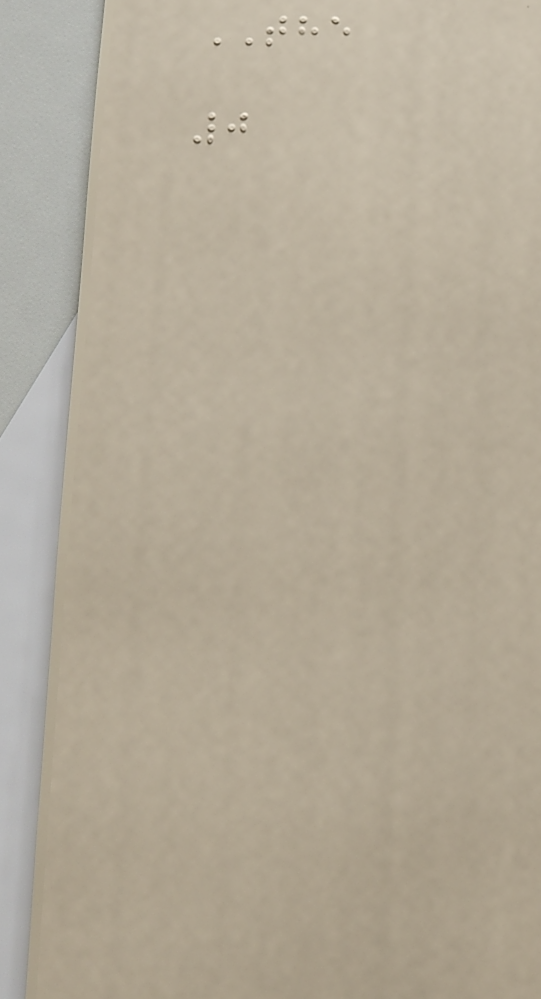THE
0
